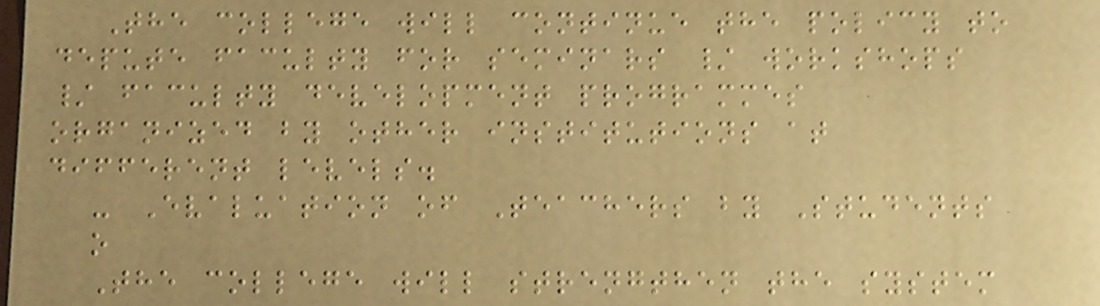The college will continue the policy to
depute faculty for seminars / workshops
/ faculty development programmes
organized by other institutions at
different levels.
- Evaluation of Teachers by Students
o
The college will strengthen the system
